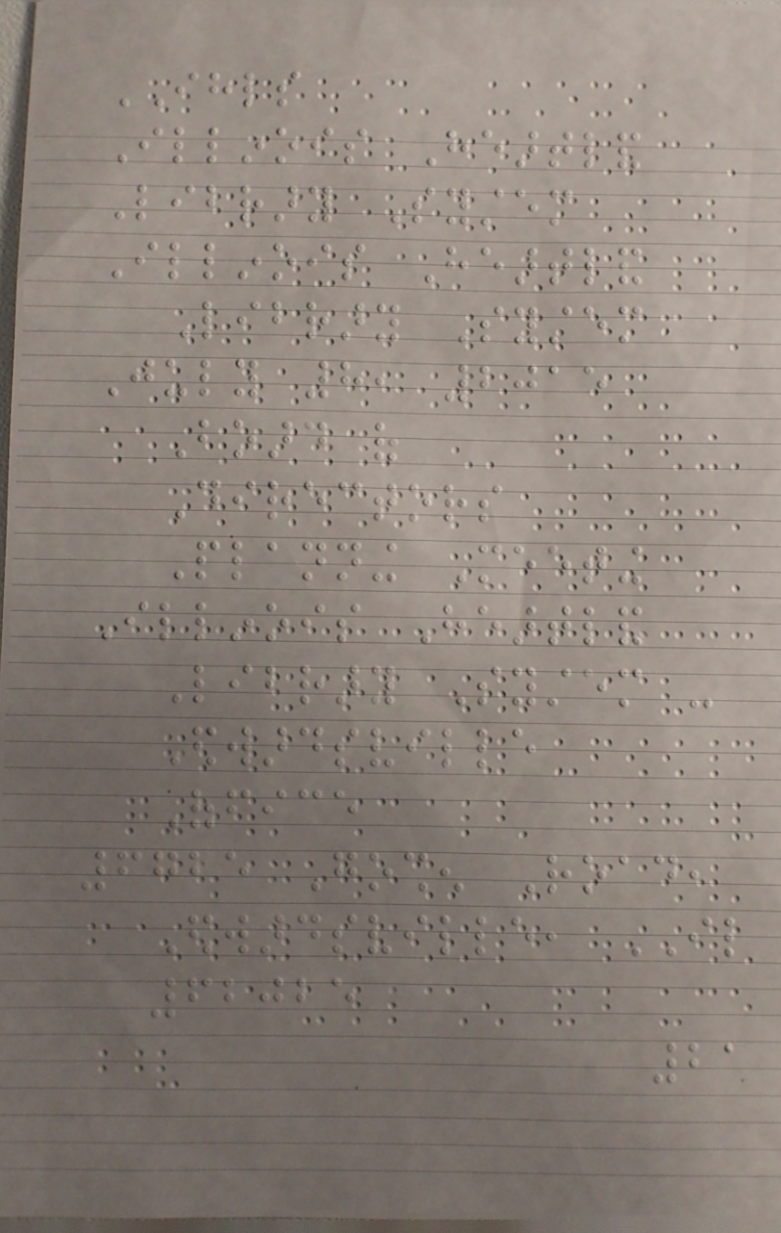IHLS
Illinois Heartland
Library System
Illinois Heartland
Library System
July 8, 2015
Board of
Directors
Planning Meeting
Illinois Heartland
Library System -
Edwardsville
Office
6725 Goshen Road,
Edwardsville, IL
62025
21
